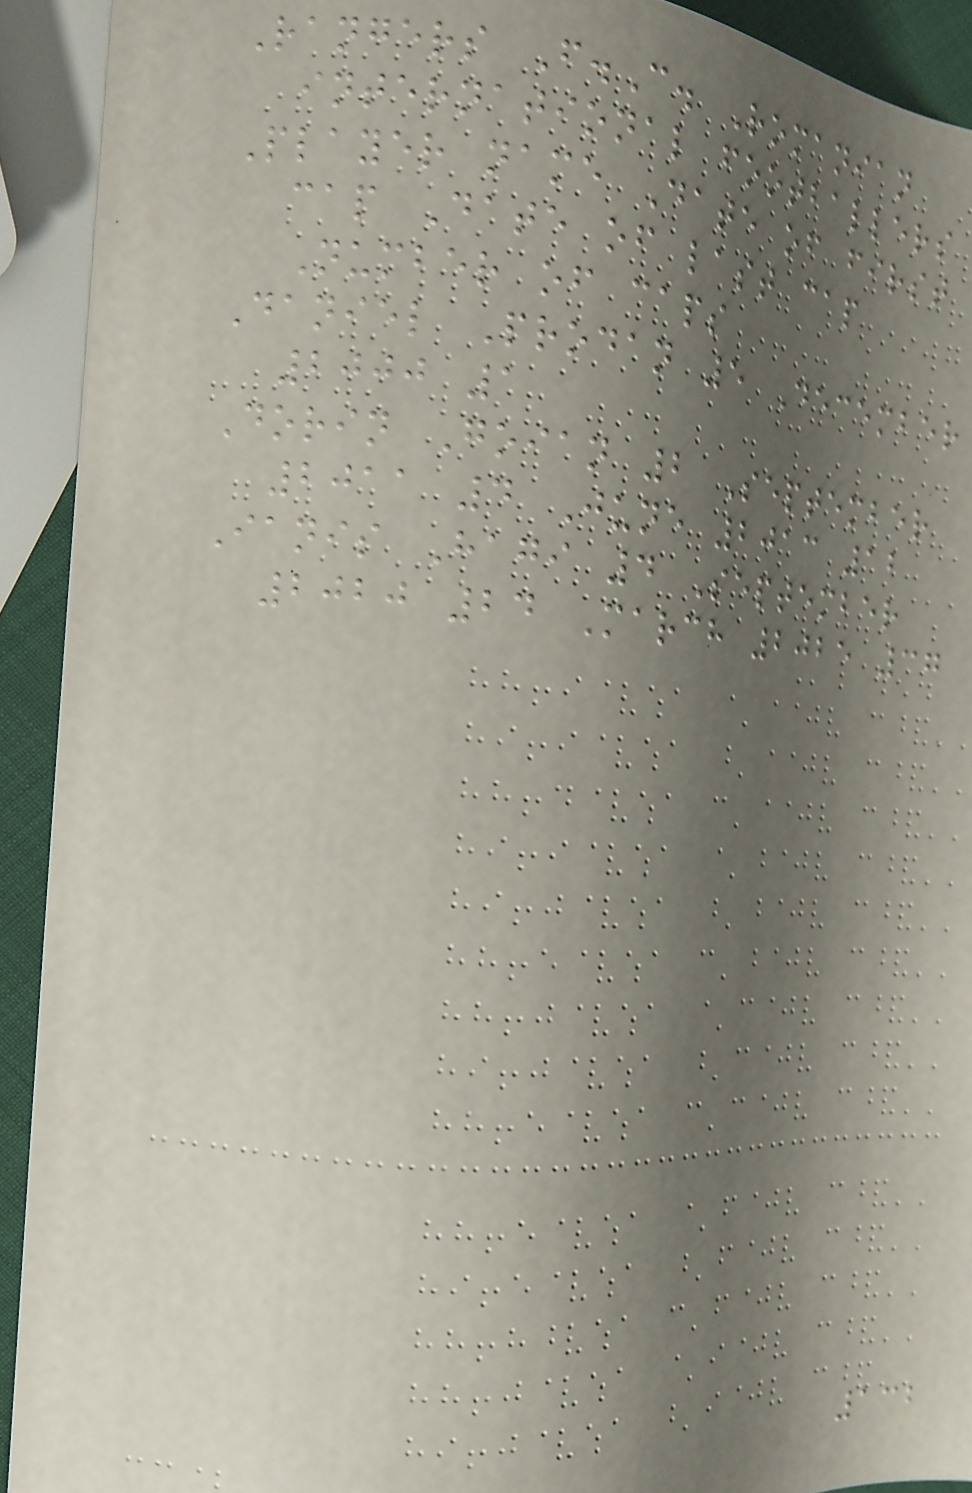Rangers F.C. Romanian
international footballers
Player name Date of first
cap Date of last cap
Number of caps
Daniel Prodan 5 December
2000 1
Dorin Goian 2 September
2011 4 June 2013 12
Ianis Hagi 4 September
2020 24 March 2025 37
132
